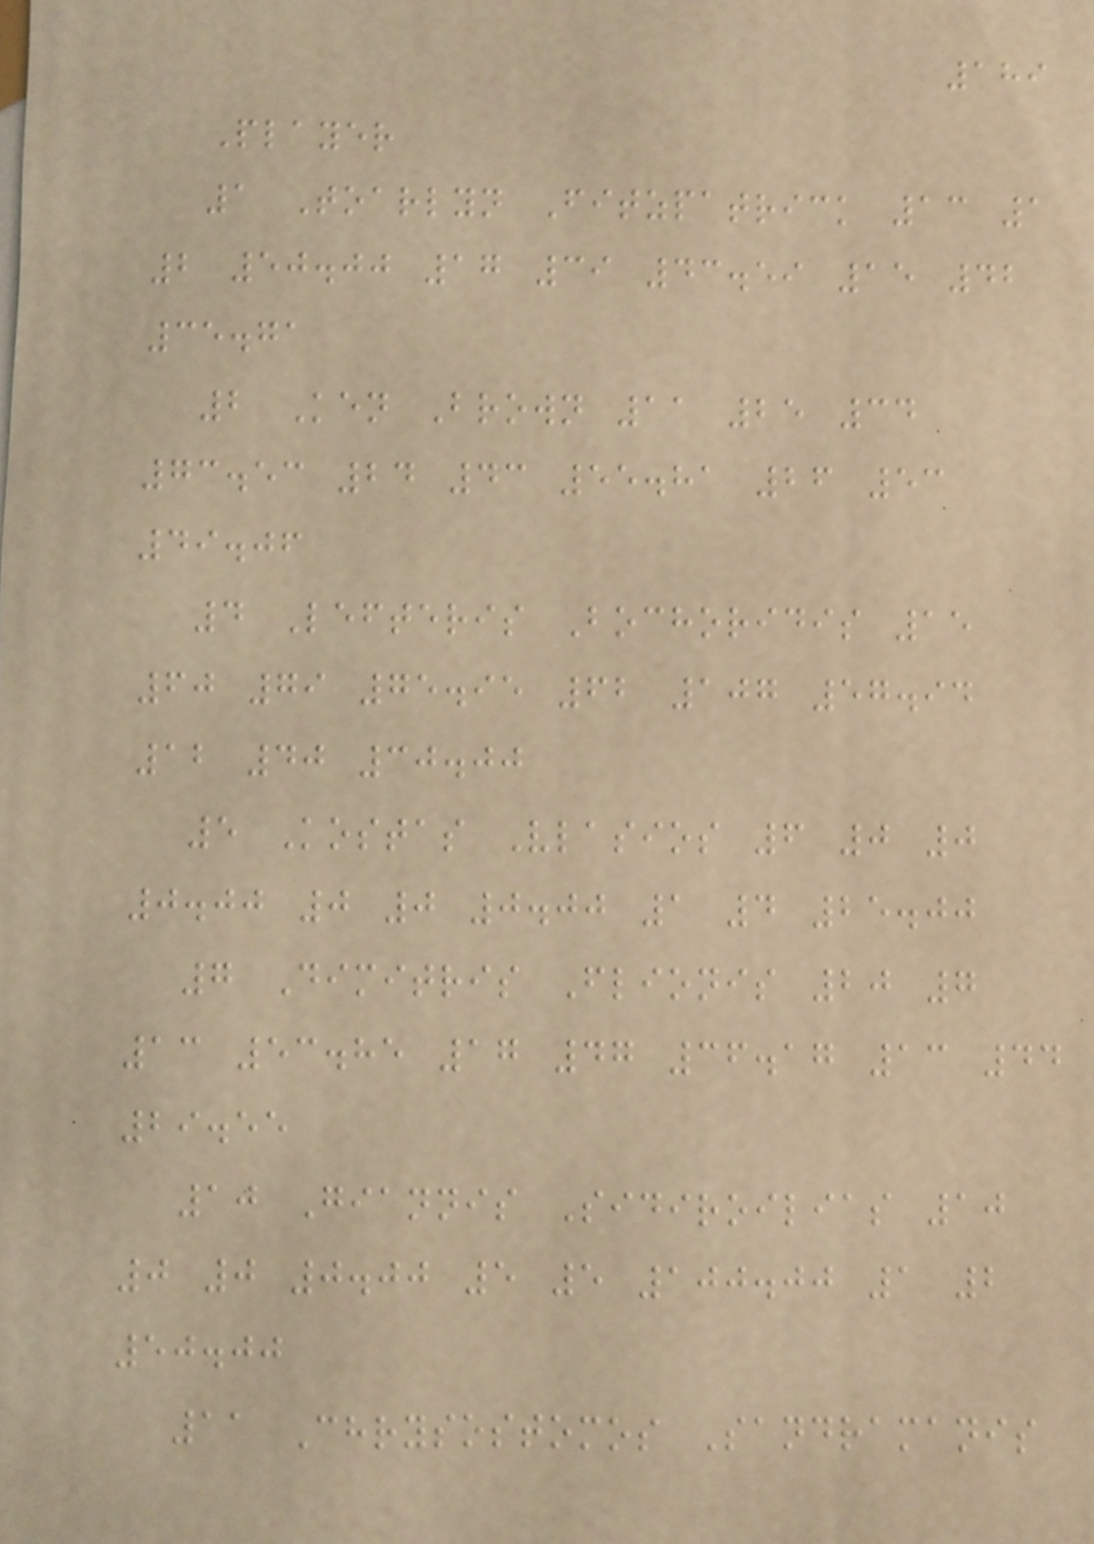189
Player
1 Toarlyn Fitzpatrick 13 1
2 50.00 17 39 43.59 15 42
35.71
2 Ken Brown 11 25 34
73.53 24 43 55.81 26 53
49.06
4 Lefteris Bochoridis 15
60 79 75.95 62 107 57.94
12 40 30.00
5 Kostas Vlasios 6 0 0
0.00 0 0 0.00 1 4 25.00
7 Dimitris Flionis 20 7
13 53.85 17 47 36.17 13 44
29.55
10 Giannis Sidiroilias 10
0 0 0.00 5 5 100.00 1 2
50.00
11 Chrysostomos Sandramanis
